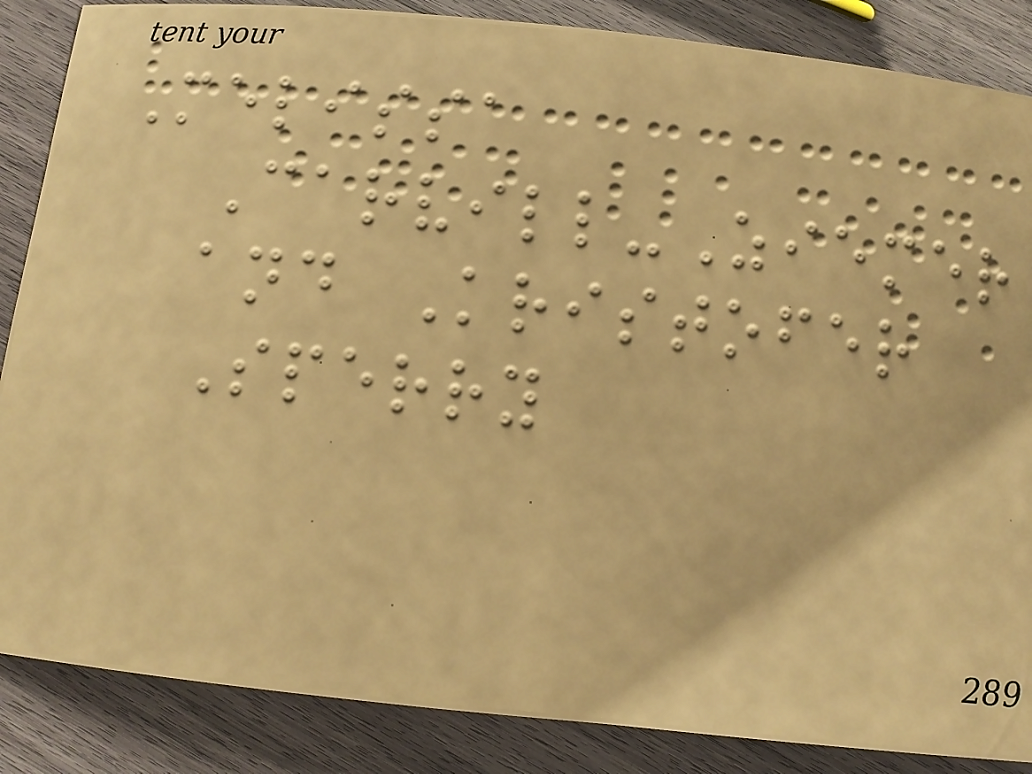Melissa
Carvill-Ziemer
and Kristofer
Sperry
